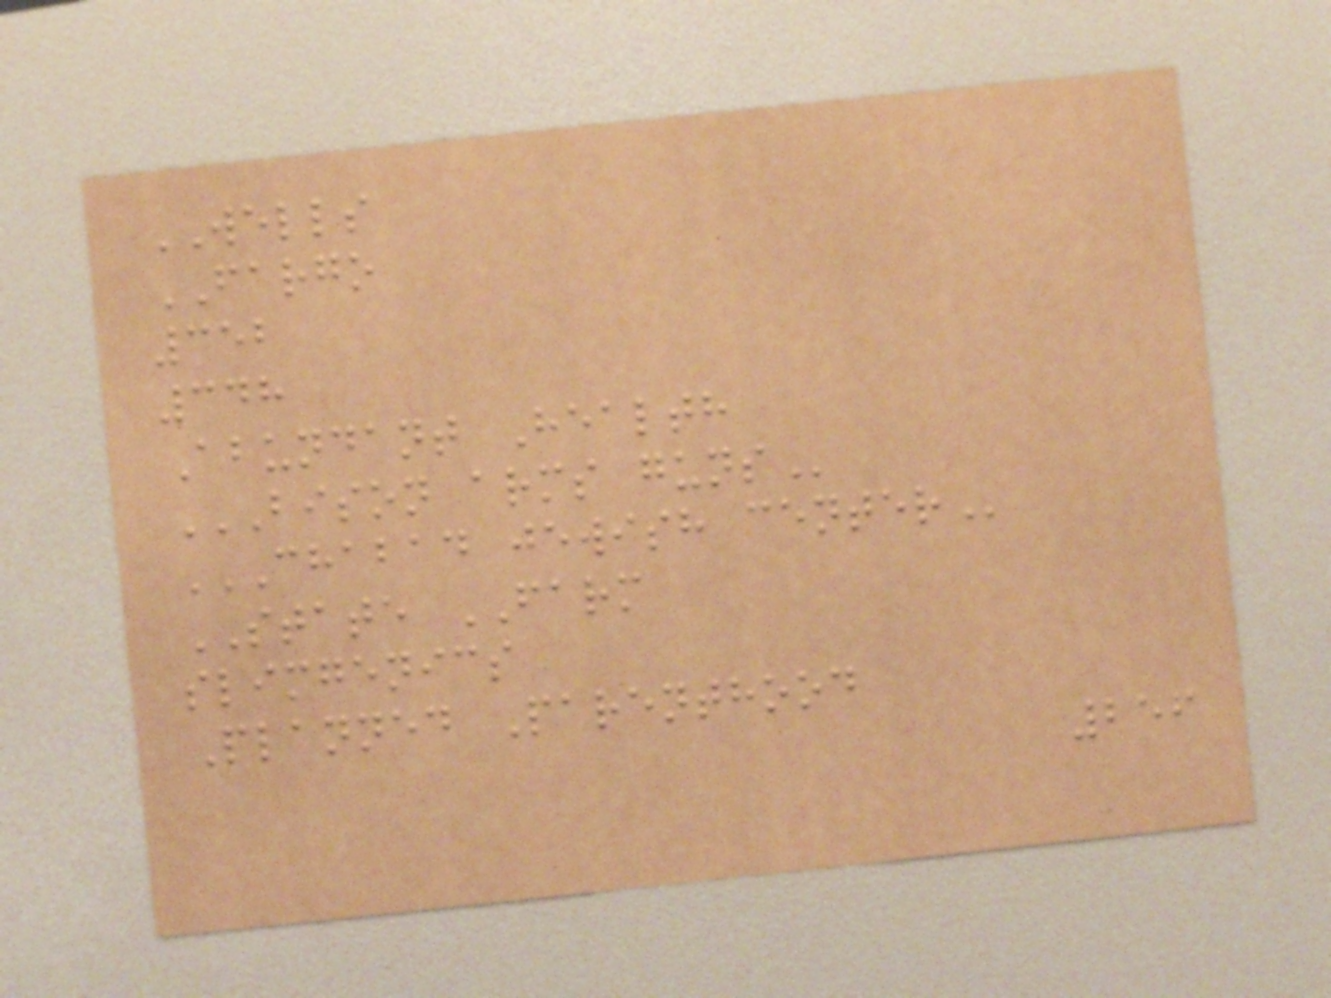WELLS
FARGO
352
348
Abundant Health
BISON ARMS GUNS
CHABAD JEWISH CENTER
STATE FARM
slimgenics
Planned Parenthood
256
